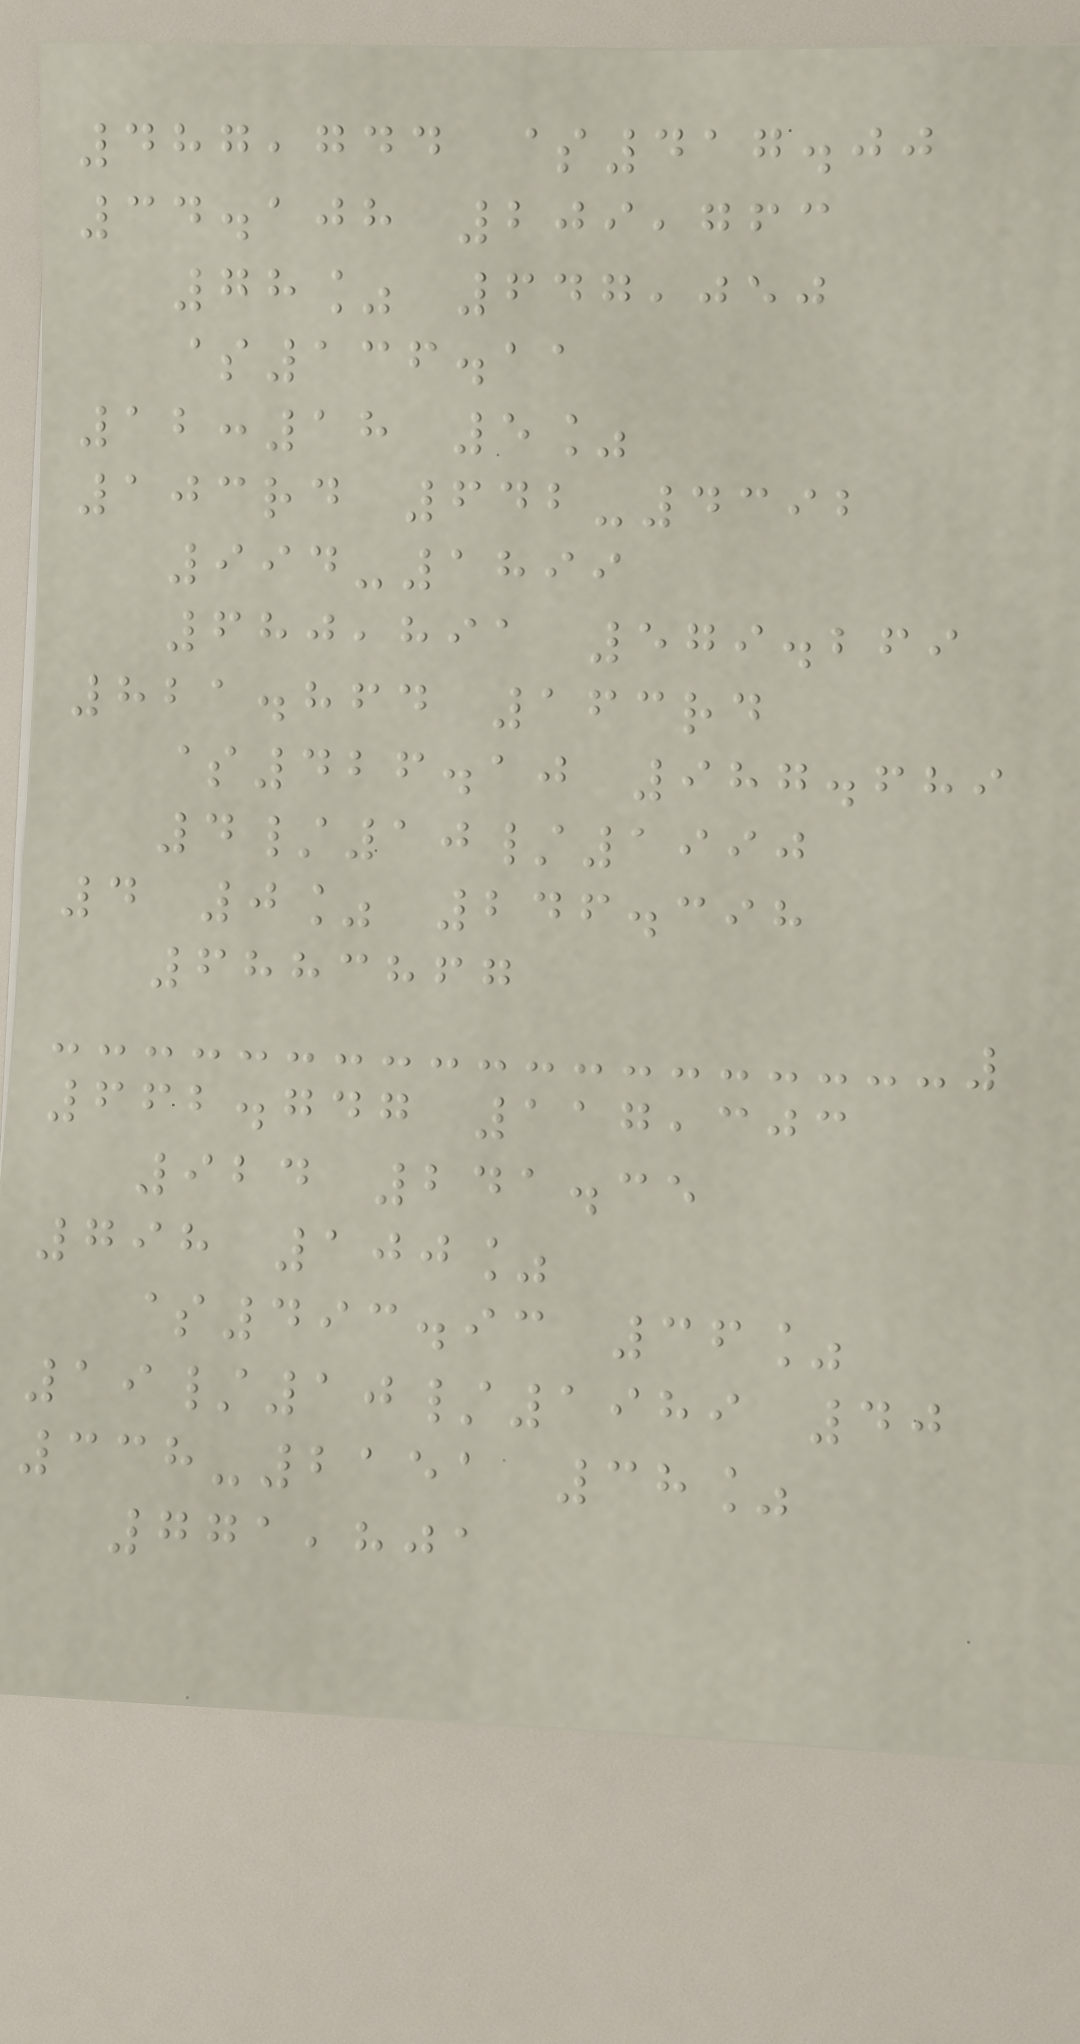487,744 $417.00
34.108 209,763
78% 647,050
$136.11
12:18 5%
103rd 642-4392
994-1899
680,891 579.269
821.864 163rd
$426.10 987.689
4/10/1990
4 0% 246.398
6883867
662.747 117,303
924 241.35
798 100%
$493.93 36%
19/10/1989 40
338-2151 38%
771,801
